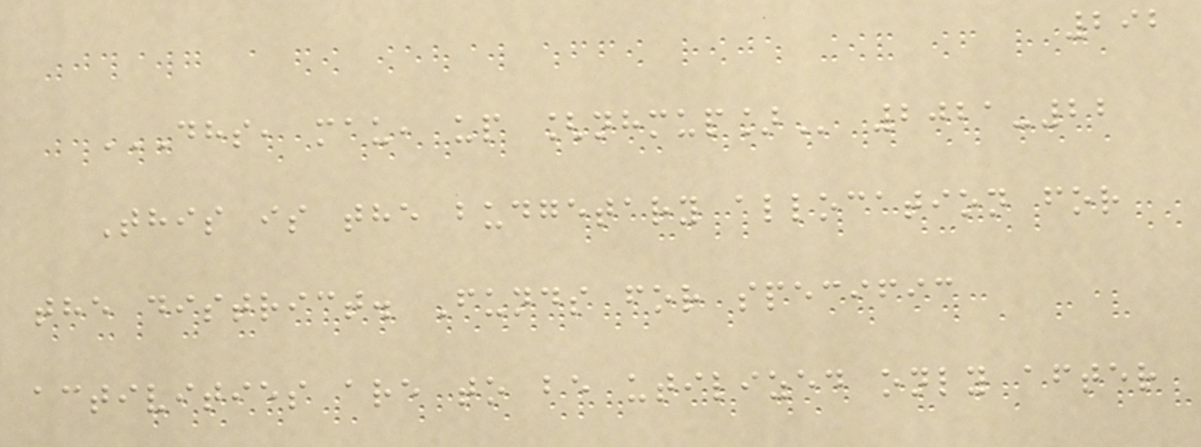292
DHS, MAU, UP [NHMUP] 2021-22
This is the budgetary allocation for
the district. Funds for specific
activities are to be utilized only after
